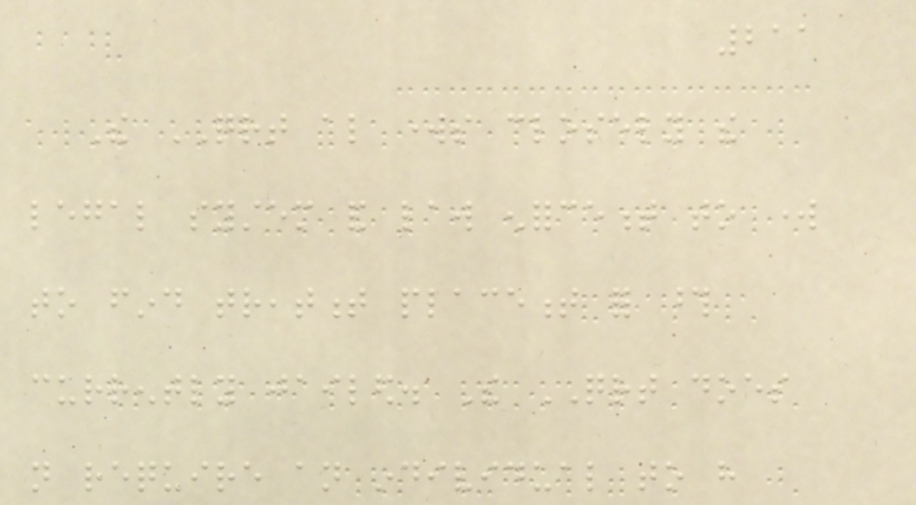211
The QRT also works closely the
legal system and law enforcement to work
to find treatment placement for those
currently jailed. The QRT does
not require an individual to have
